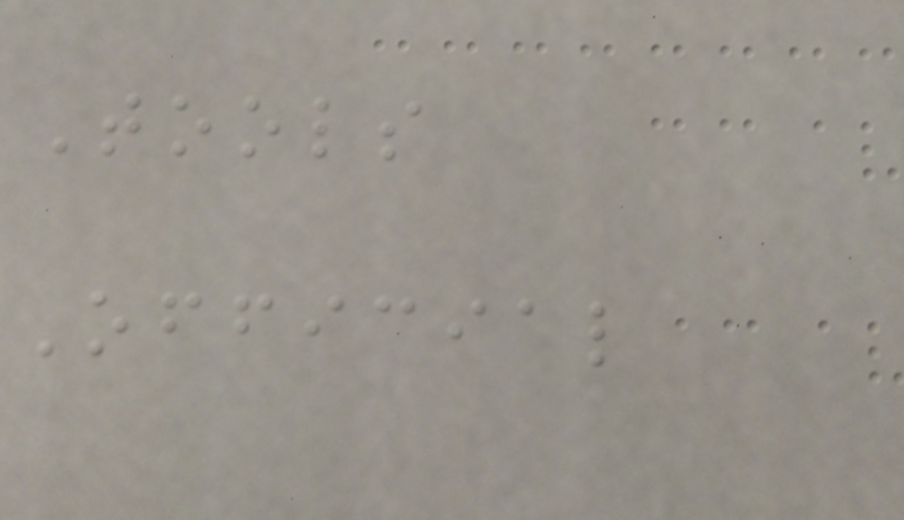Tools
Official
